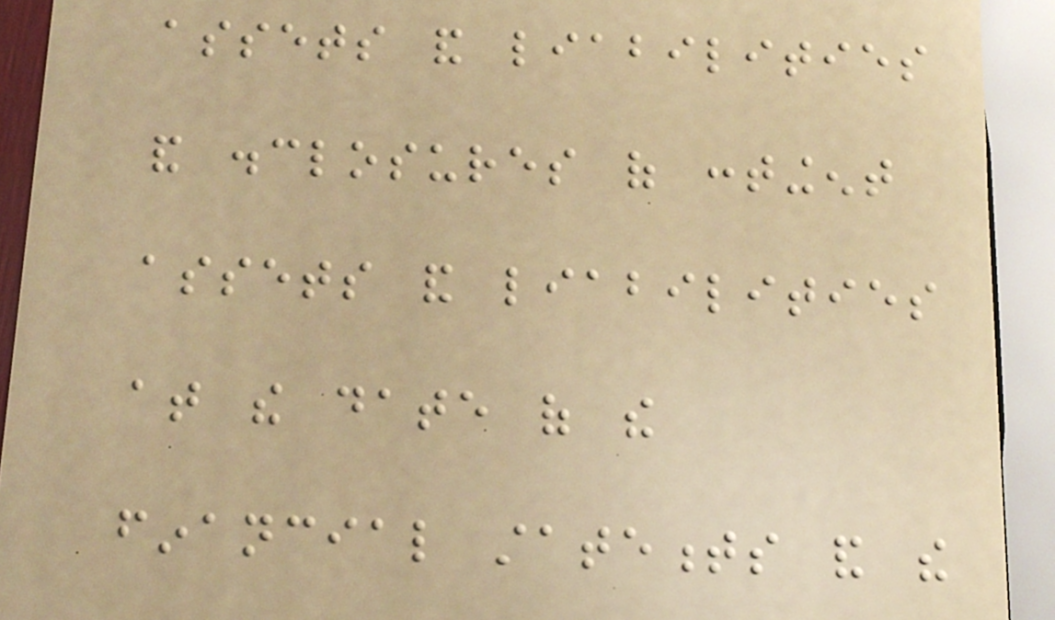assets and liabilities
and disclosures of contingent
assets and liabilities
at the date of the
financial statements and the
